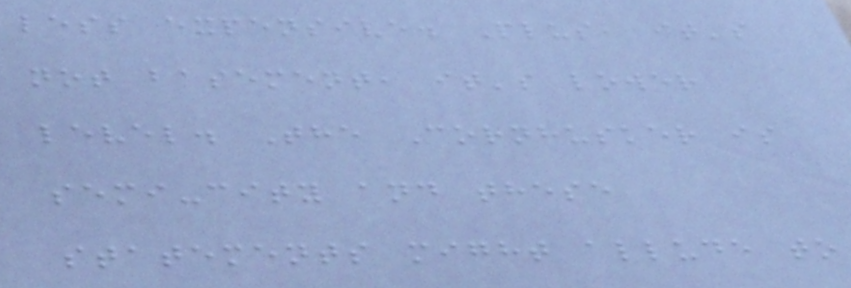less expensive. Plus, it's
not basement, it's lower
level. The Cornhusker is
semi-city and these
statements might allude to
